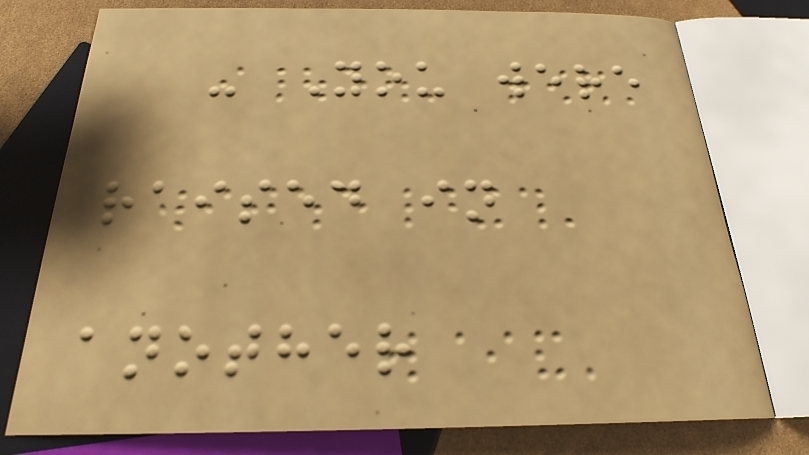- You were
raised in
another
